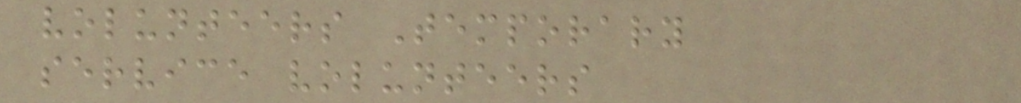volunteers Temporary
service volunteers
